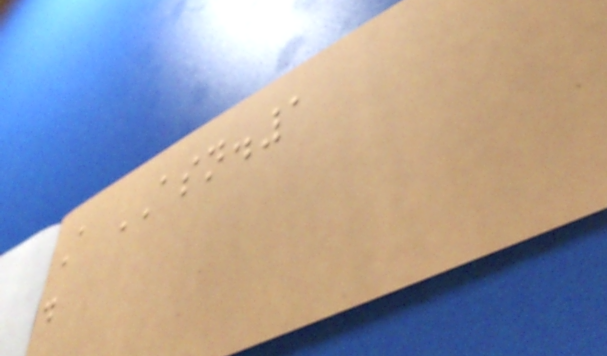A ASN.1
.
